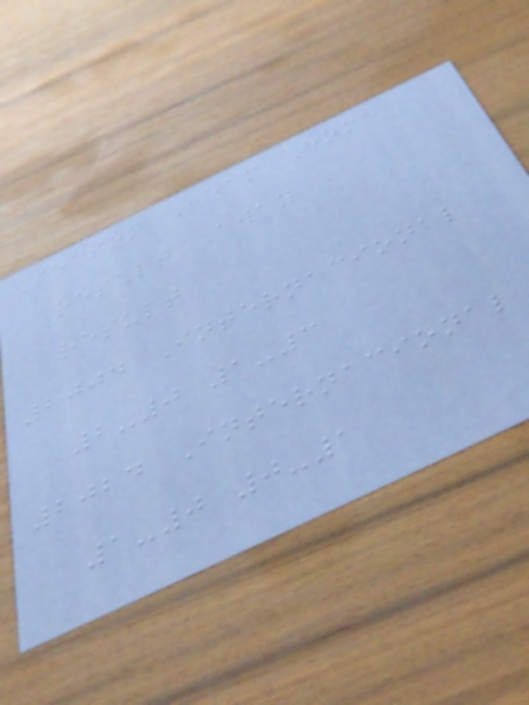Season Team Home
result Away
result
2004 Internacional
2-0 1-3
2024 Internacional
1-0 0-1
